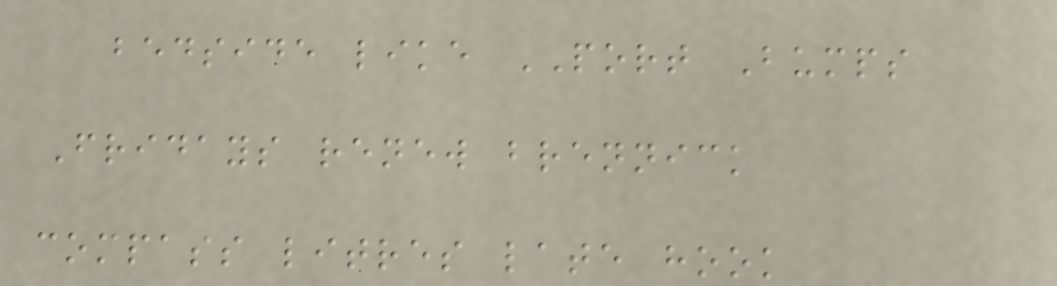bedside like PORT Bumps
Fridays renew brennick
compass litres late hook
